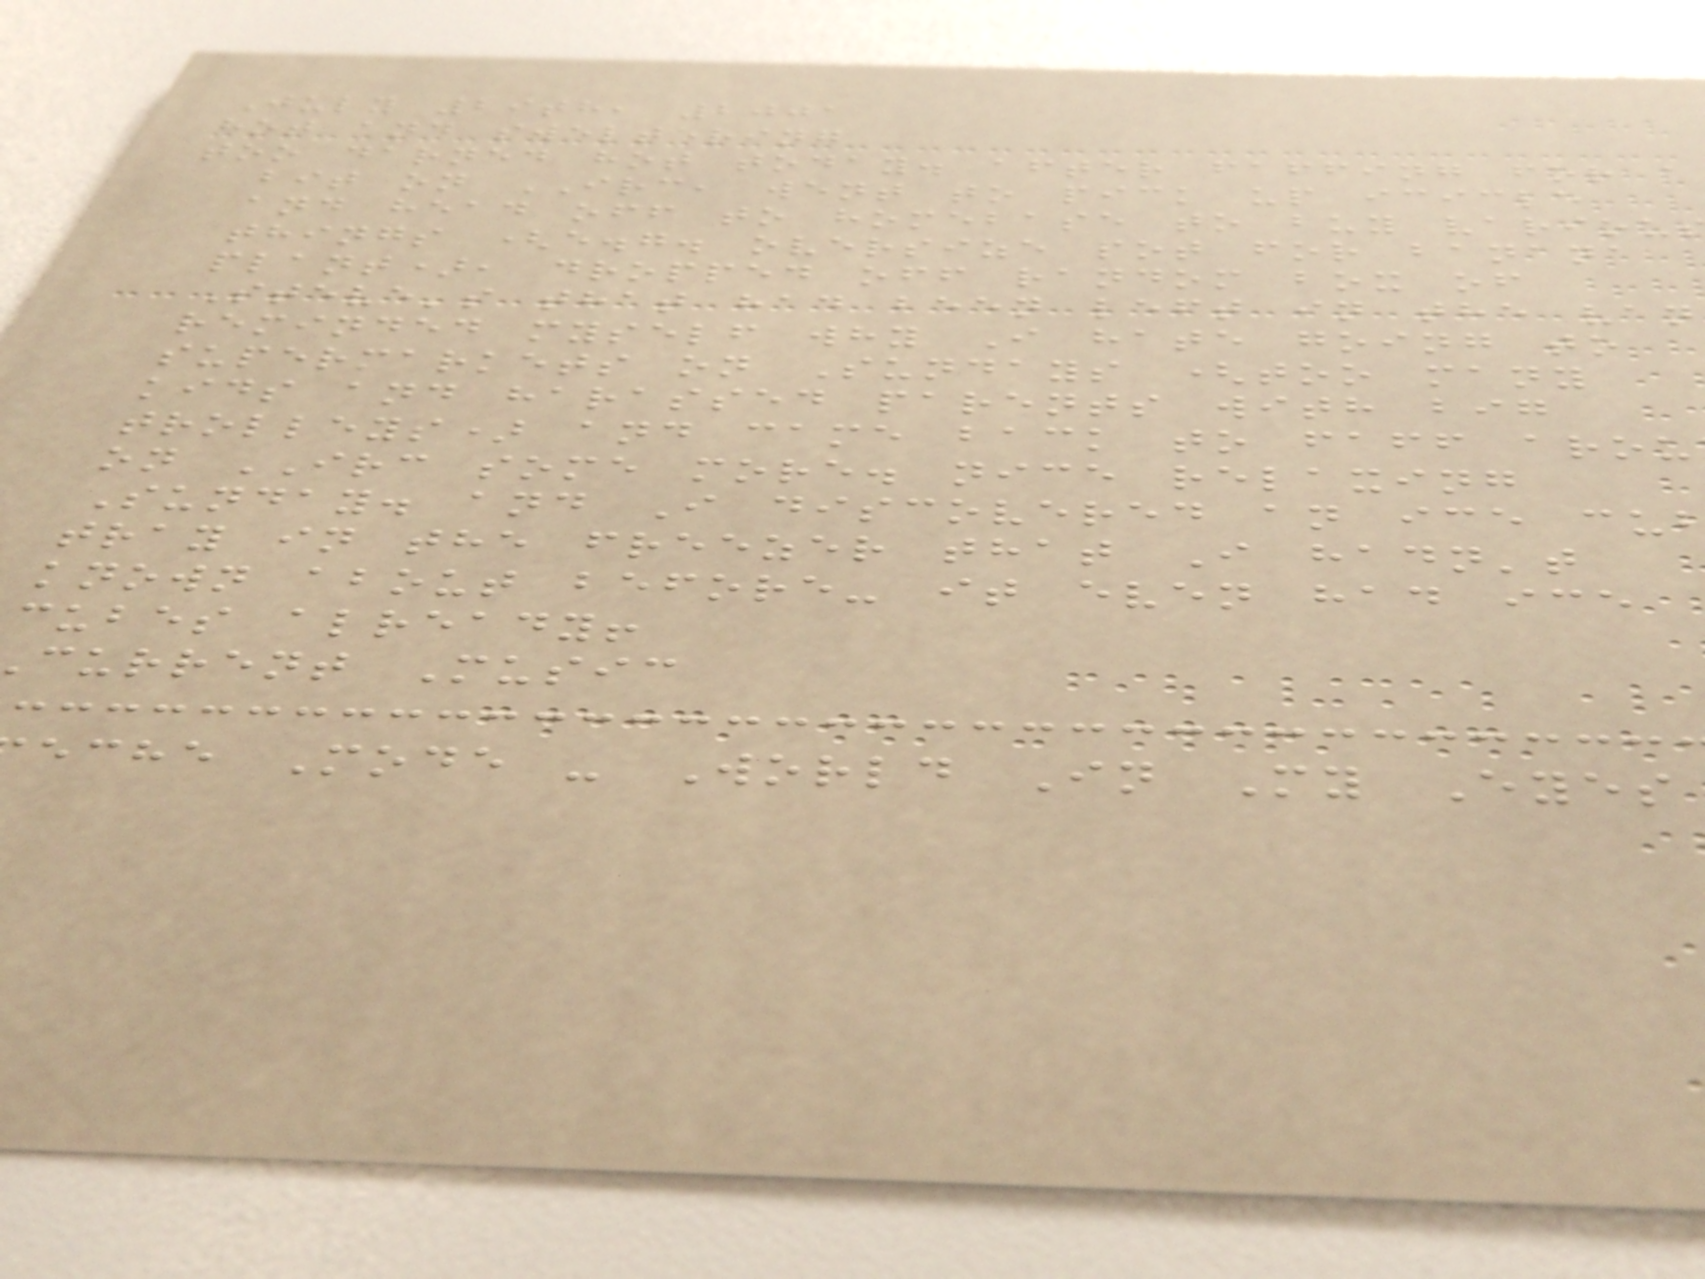July 29th, 2001
hot and sweltering
too darned hot today. after faffing for a
bit on IRC, went to pick up icicle
and head off to homebase to buy variou
things (e.g. oversize pot for banana
plant), dropped off random box of
Steve's that had been left in the van
reminded myself why I hate going to
supermarkets on Sundays (too many
kids and harassed parents with big
trolleys) and came back to faff arou
on IRC some more. nice relaxing
Sunday. and I discovered an ice cu
tray in the freezer that I hadn't
known about before- it even had ice
cubes already!
current Music
eche Mode - World In My Eyes
